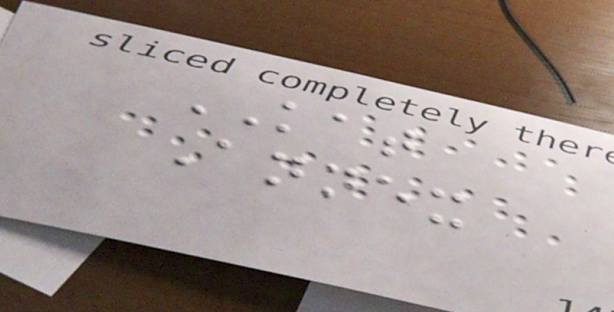KAT
Annex
